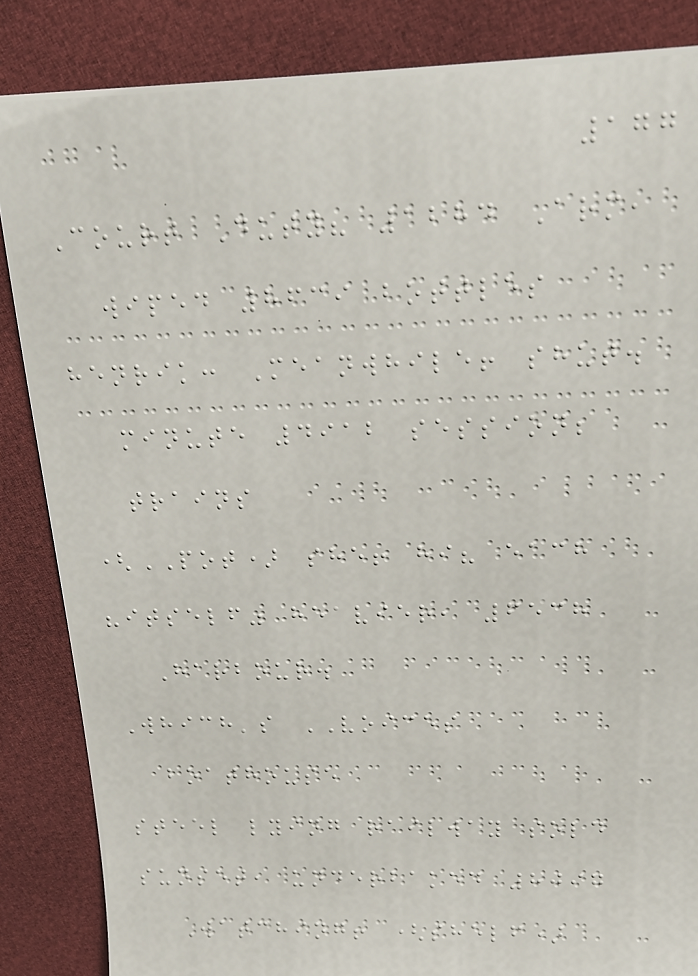177
Court Duty? 1284 Arm,
wiped 8639 bottles
henrik: Meanwhile! shut.
minute 4912 session;
trains
(POT) she! hi? each
"itself" heavier, 6538
Harbour.
Which's VOICES
boathouse
steel lying railway sold
sunset, underbaked 8097
Watching! (shelf)
